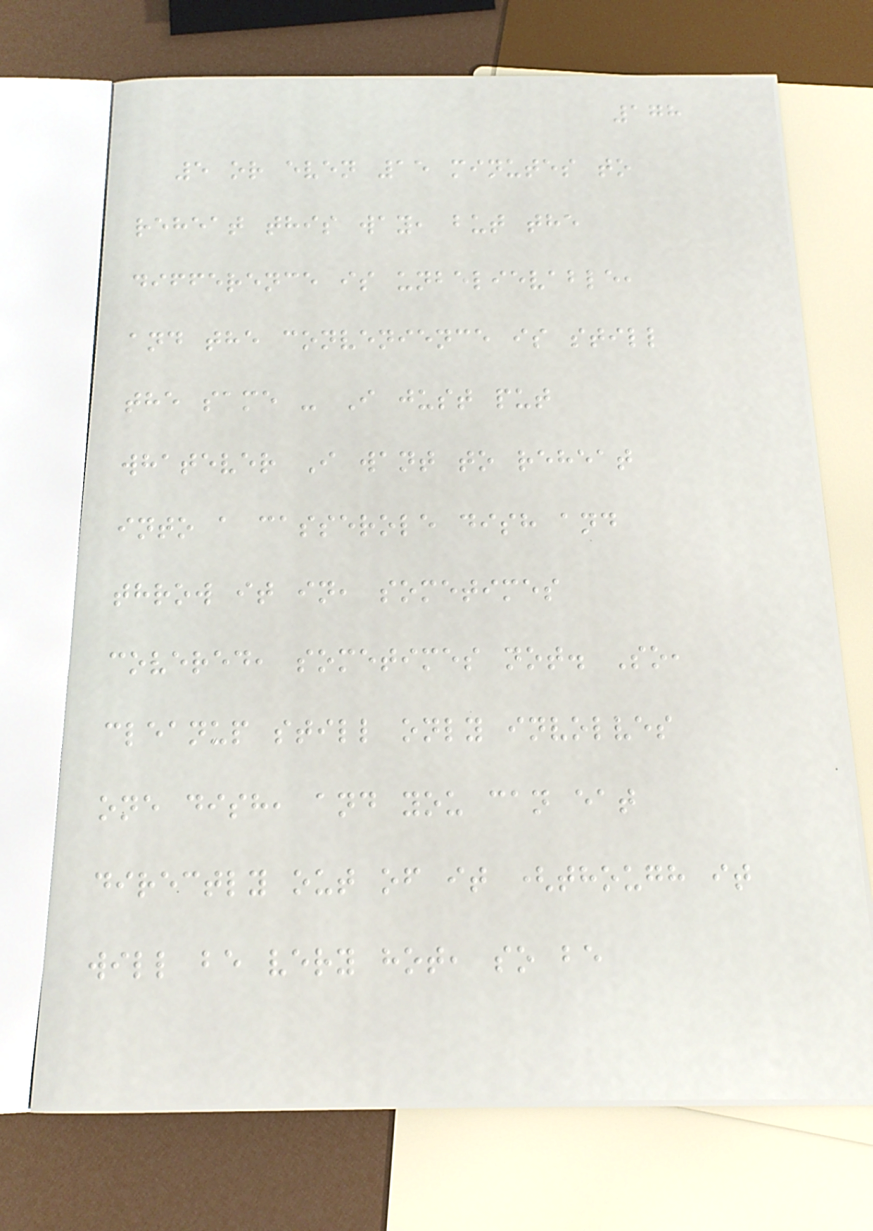178
5 or even 15 minutes to
reheat this way, but the
difference is unbelievable,
and the convenience is still
the same - I just put
whatever I want to reheat
into a casserole dish and
throw it in, sometimes
covered, sometimes not. So,
cleanup still only involves
one dish, and you can eat
directly out of it (though it
will be very hot, so be
